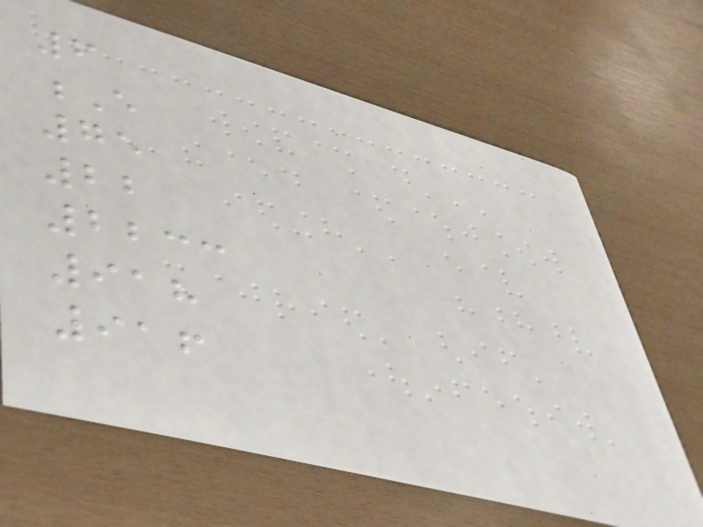6
E
75
22
2233
918
916
